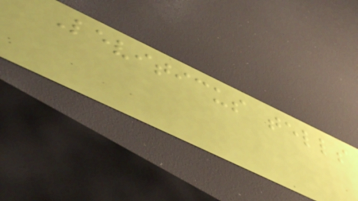Leviticus tells
